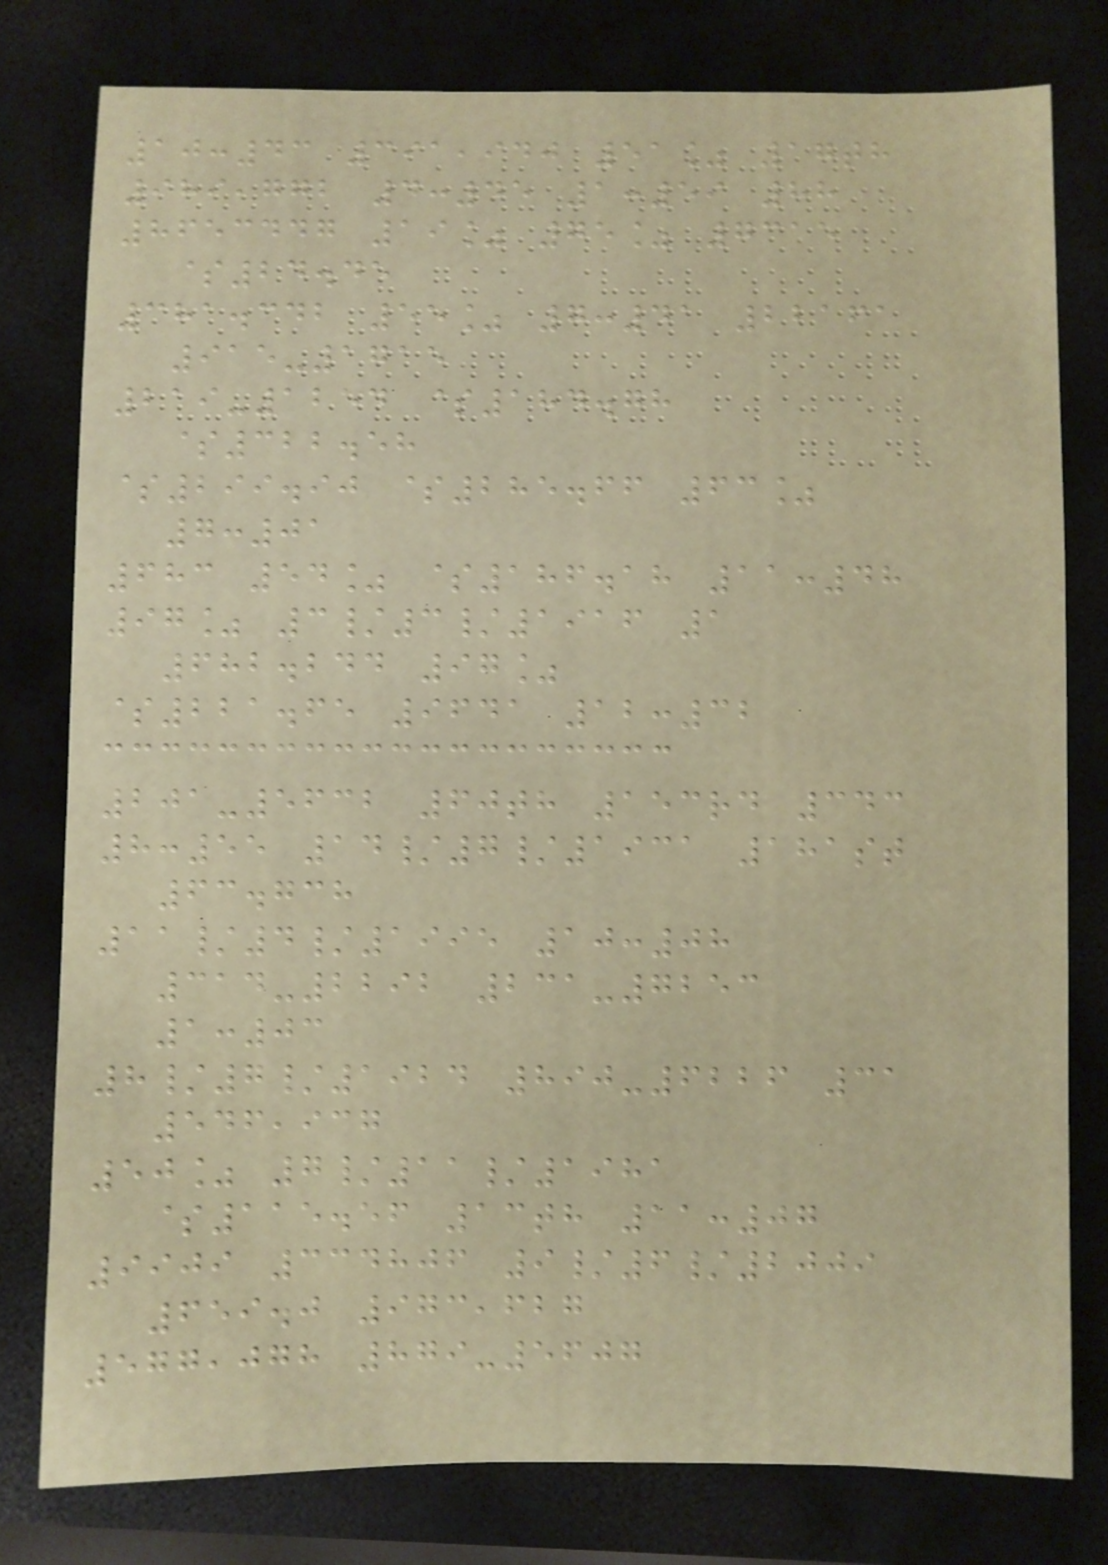10:43 391,940 51% 17th
989,772 4:45 1:59 88
8653447 19% 75% 7315
$24.45
381.342 55% 7:41 22161
915-1715
219-1254 $184.78
$322.58
$299.90 $285.66 63%
7:01
683 54% $186.18 11:48
97% 3/3/1916 1
682.244 97%
$221.65 9641 12:32
201-5632 60th 153rd 343
8:55 14/7/1931 181st
63.738
11/4/1995 10:08
314-2292 231-7253
1:03
8/7/1924 890-6226 31
546,937
50% 7/11/1981
$115.56 13th 11:07
9909 334806 9/6/2009
659.0 973,627
577,078 879-5607
